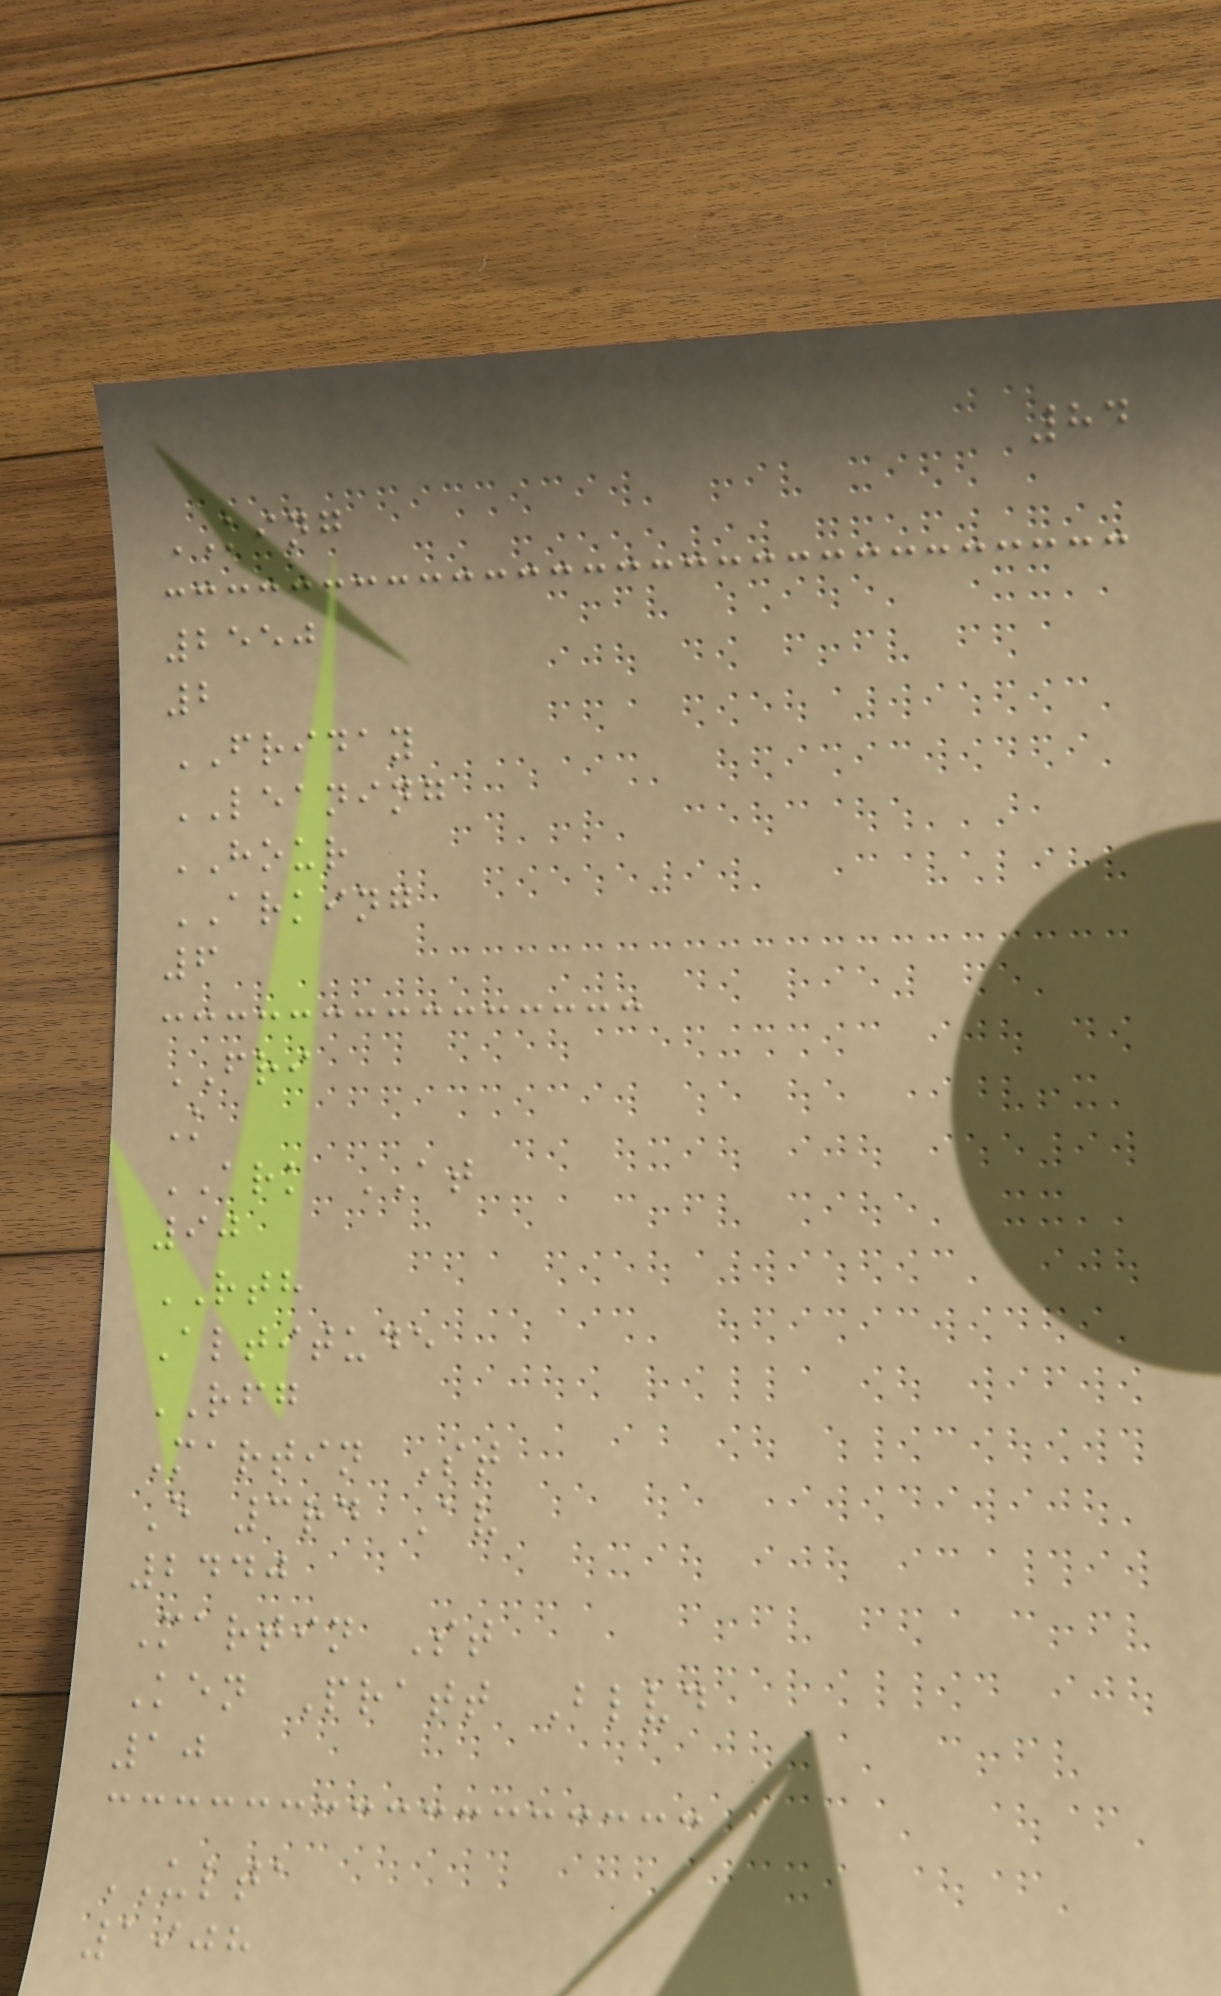84
KING
2550
2
FRIDAY
LEANING
HOUR
ARKING
6
FRI
K
ARK AT
90
RTH
Altitude
RFG
Martin St
E 3rd Av
2440
Martin St
Ken Pratt Blvd
10
ULTA
1908
